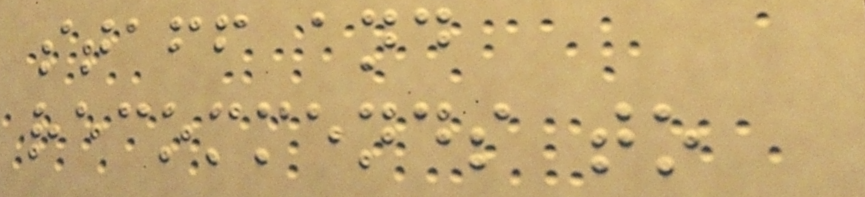staff and
recommends to
